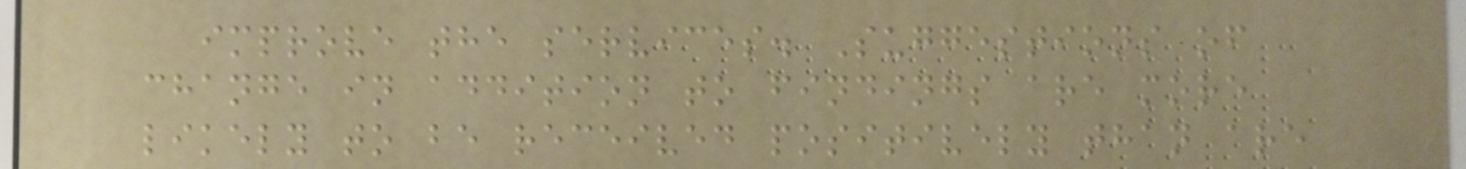improve the services. Suggestions of
change in addition to findings are more
likely to be received positively than are
